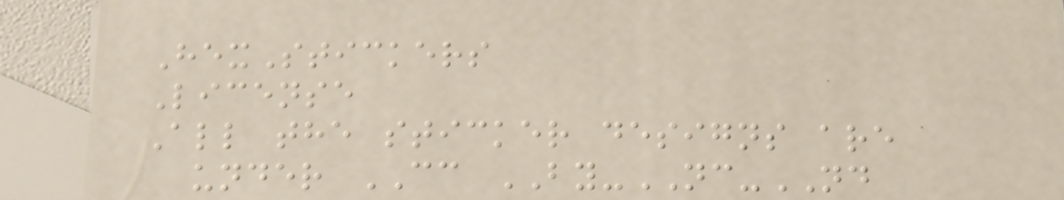HexStickers
License
All the sticker designs are
under CC BY-NC-ND
